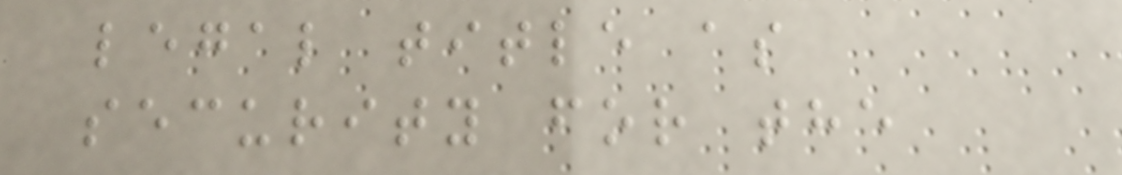legal title as
security for the
